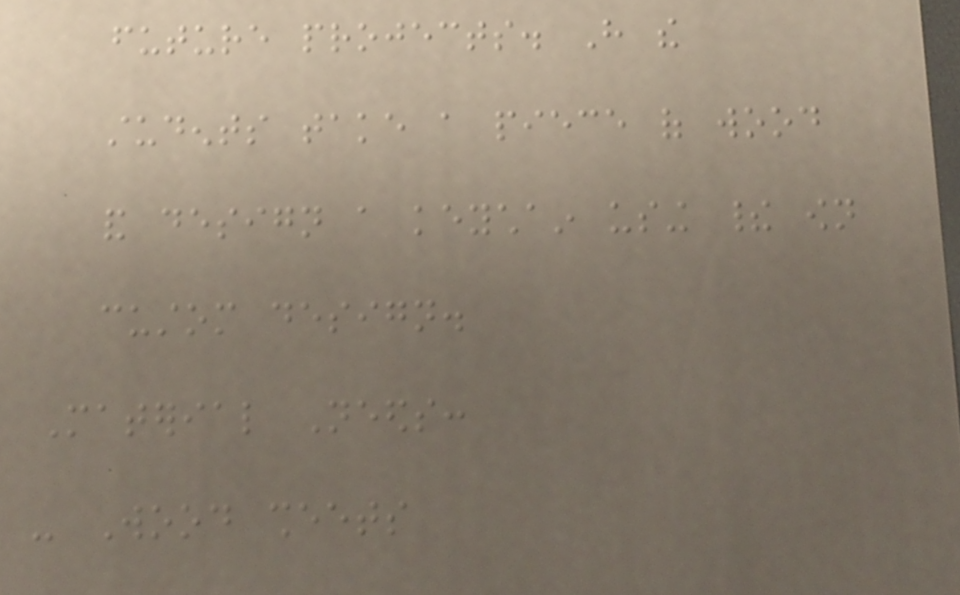future projects. Have the
students take a piece of wood
and design a keychain using their own
custom design.
Material Needs:
- Wood sheets
